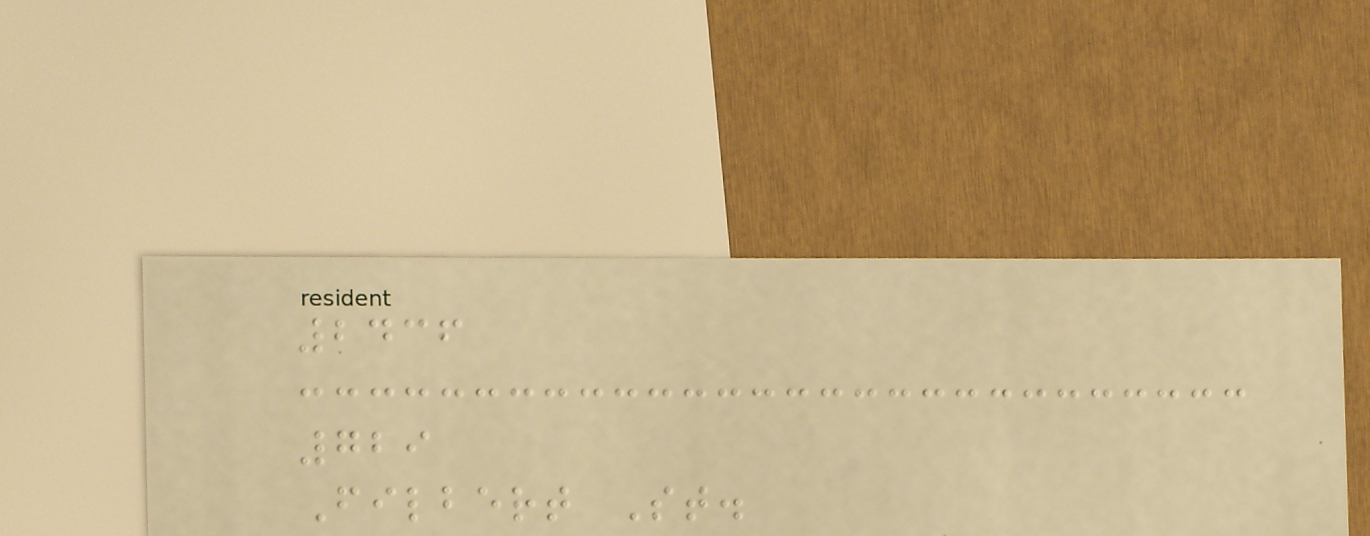2436
729
Filbert St.
